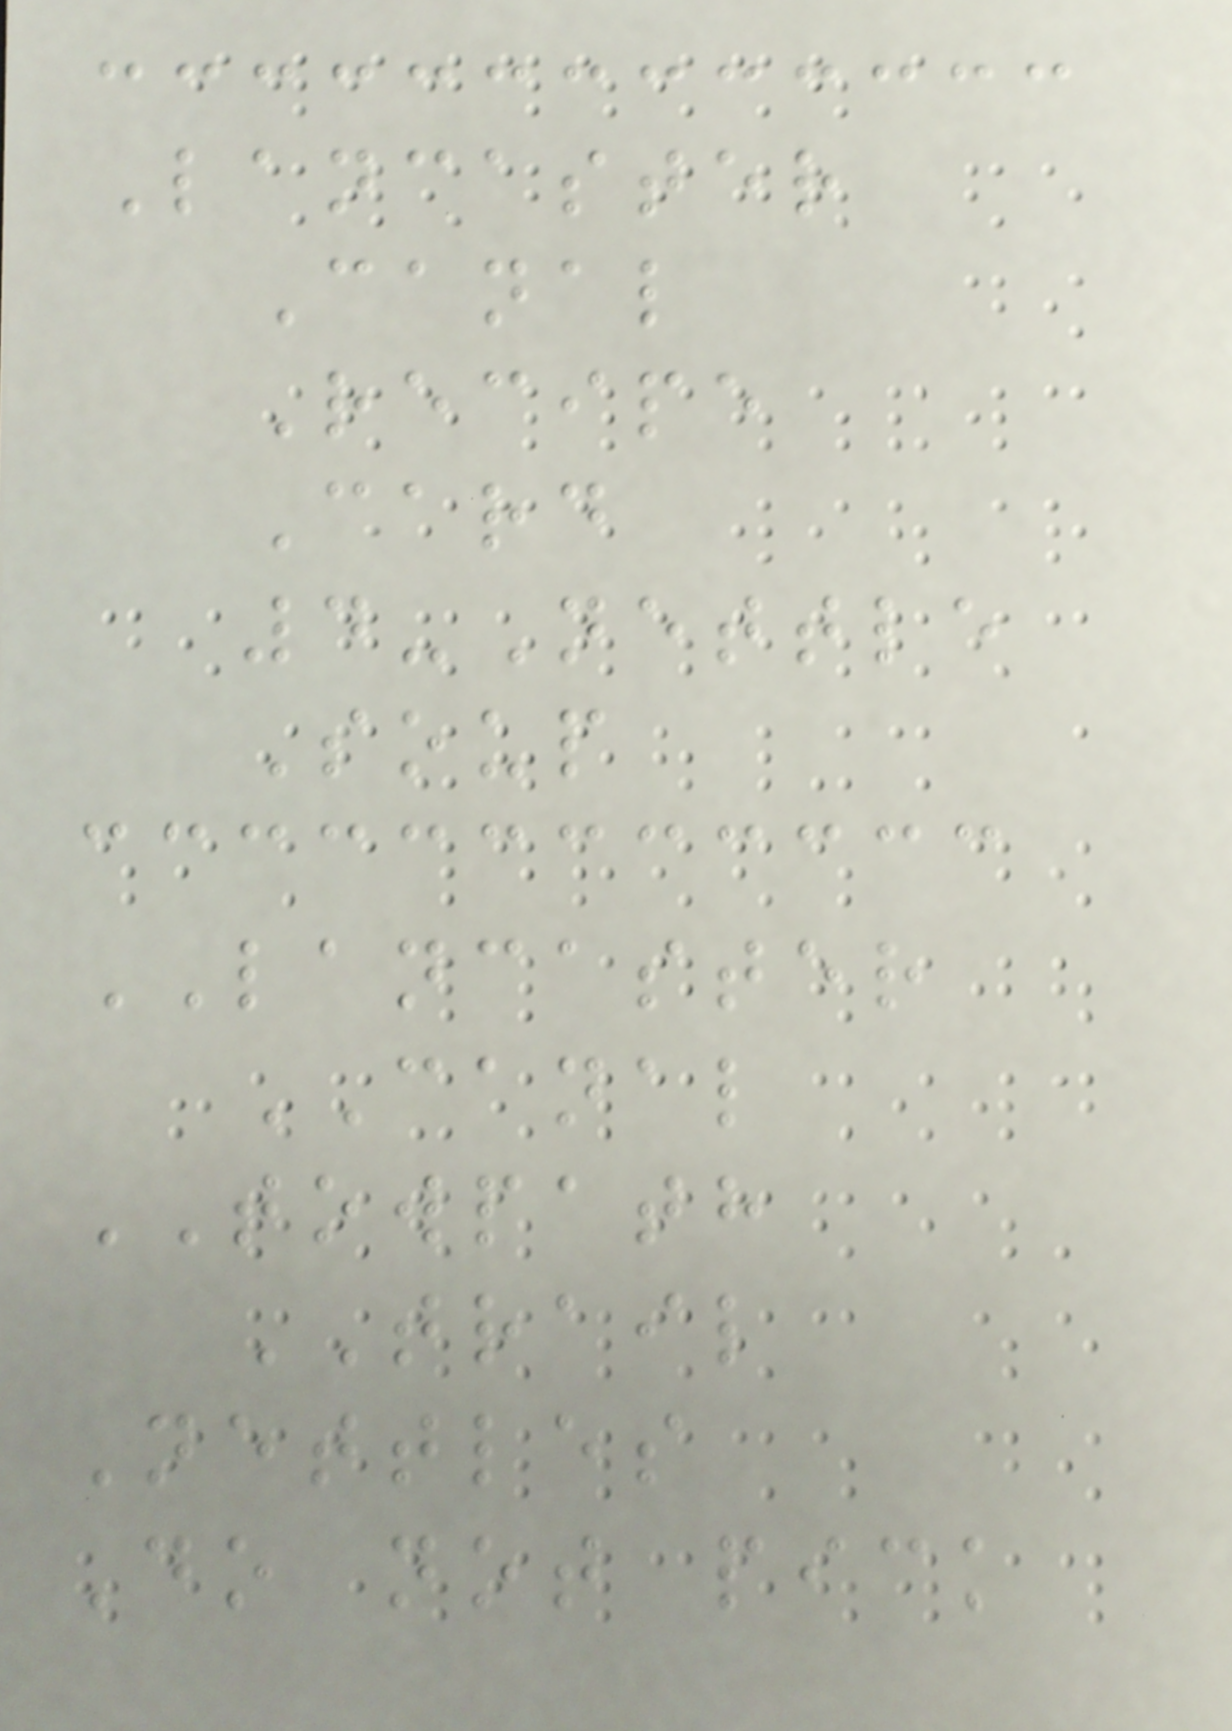Lancaster
Canal
Recipe
Card
4-Nettle
Soup
LANCASTER
CANAL
TOWPATH
TRAIL
Nettles
Do not pick
